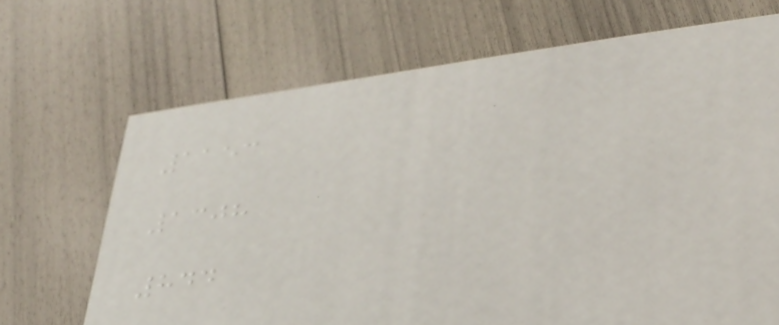1153
1308
844
